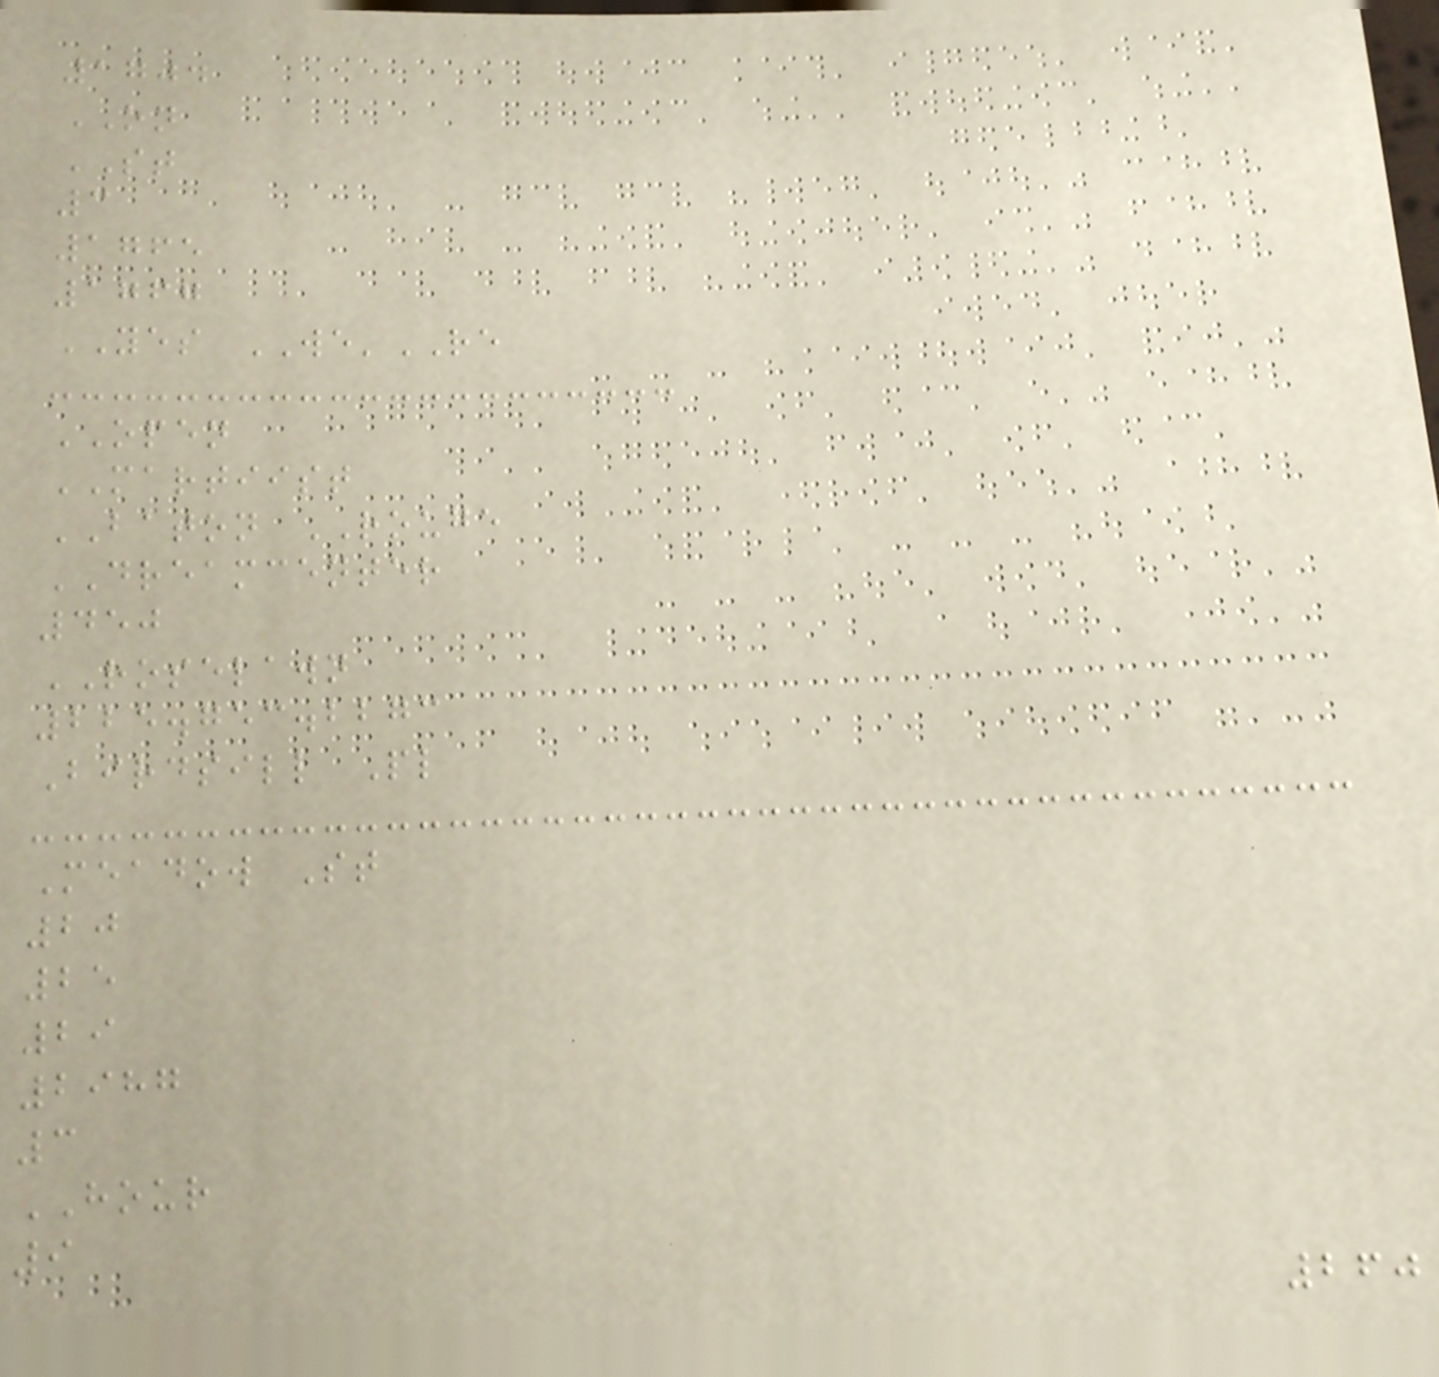1704
ON
ST
3
1765
1767
YES WE'RE
OPEN
MARTIIST
BATON ROUGE
DREAMCENTER
450
ROSELAWN
225.753.2273
Birdsill Pl
Meadow St
20
25
29
2987
3
HOUR
9
260
